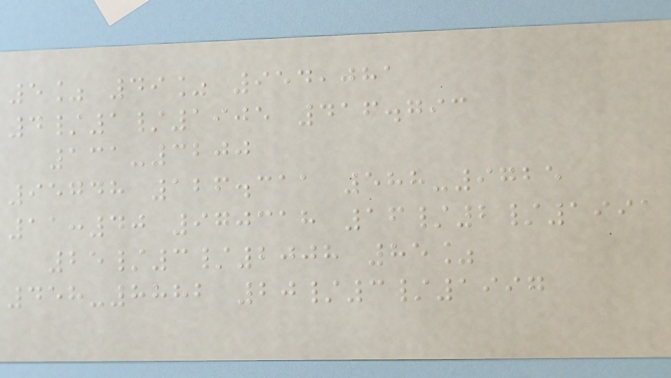5% 49% 954,081
4/1/1905 416.793
131-3200
95748 126.311 588-9725
11:40 970318 16/2/1991
25/3/2008 85%
458-8882 20/3/1997
